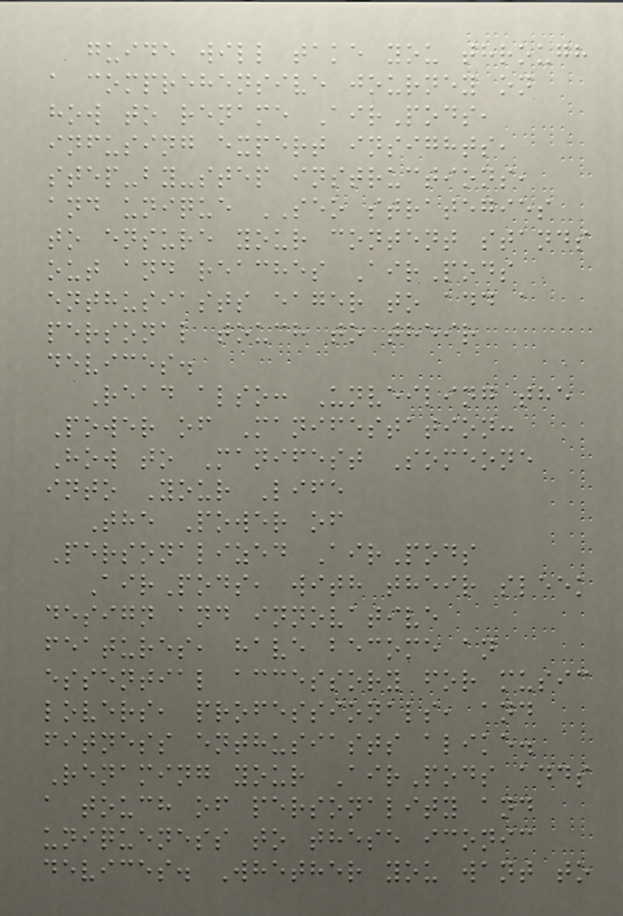guide will take you through
a comprehensive journey on
how to rename AirPods,
infusing expert insights,
step-by-step instructions,
and unique SEO strategies
to ensure your content stands
out and reaches AirPods
enthusiasts eager to add a
personal touch to their
devices.
Read also: Unveiling the
Power of Manifestation:
How to Manifest Someone
into Your Life
The Power of
Personalized AirPods
AirPods, with their sleek
design and innovative
features, have become an
essential accessory for music
lovers, professionals, and
fitness enthusiasts alike.
Renaming your AirPods adds
a touch of personality and
uniqueness to these iconic
devices. Whether you want to
